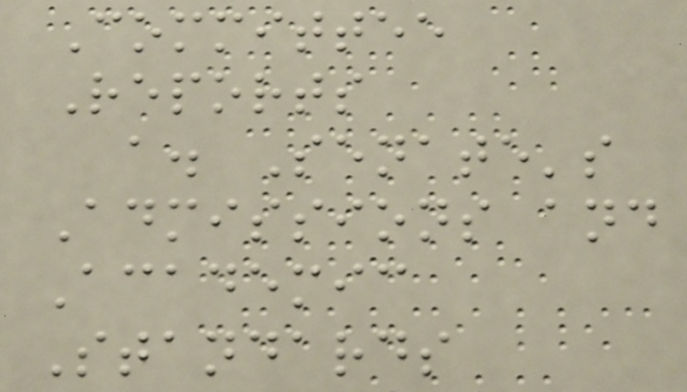Committee
Reports
a. Senate's
Admissions and
Academic
Standards
